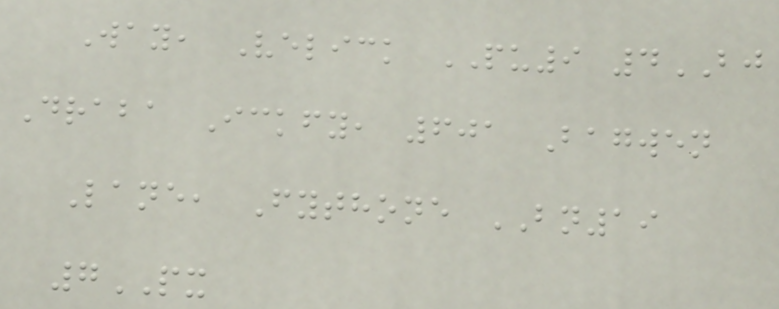Way, Velick PU9 4BJ
Draba Ickfy, 601 Bagwen
Lane, Fythone BN19
7PX
